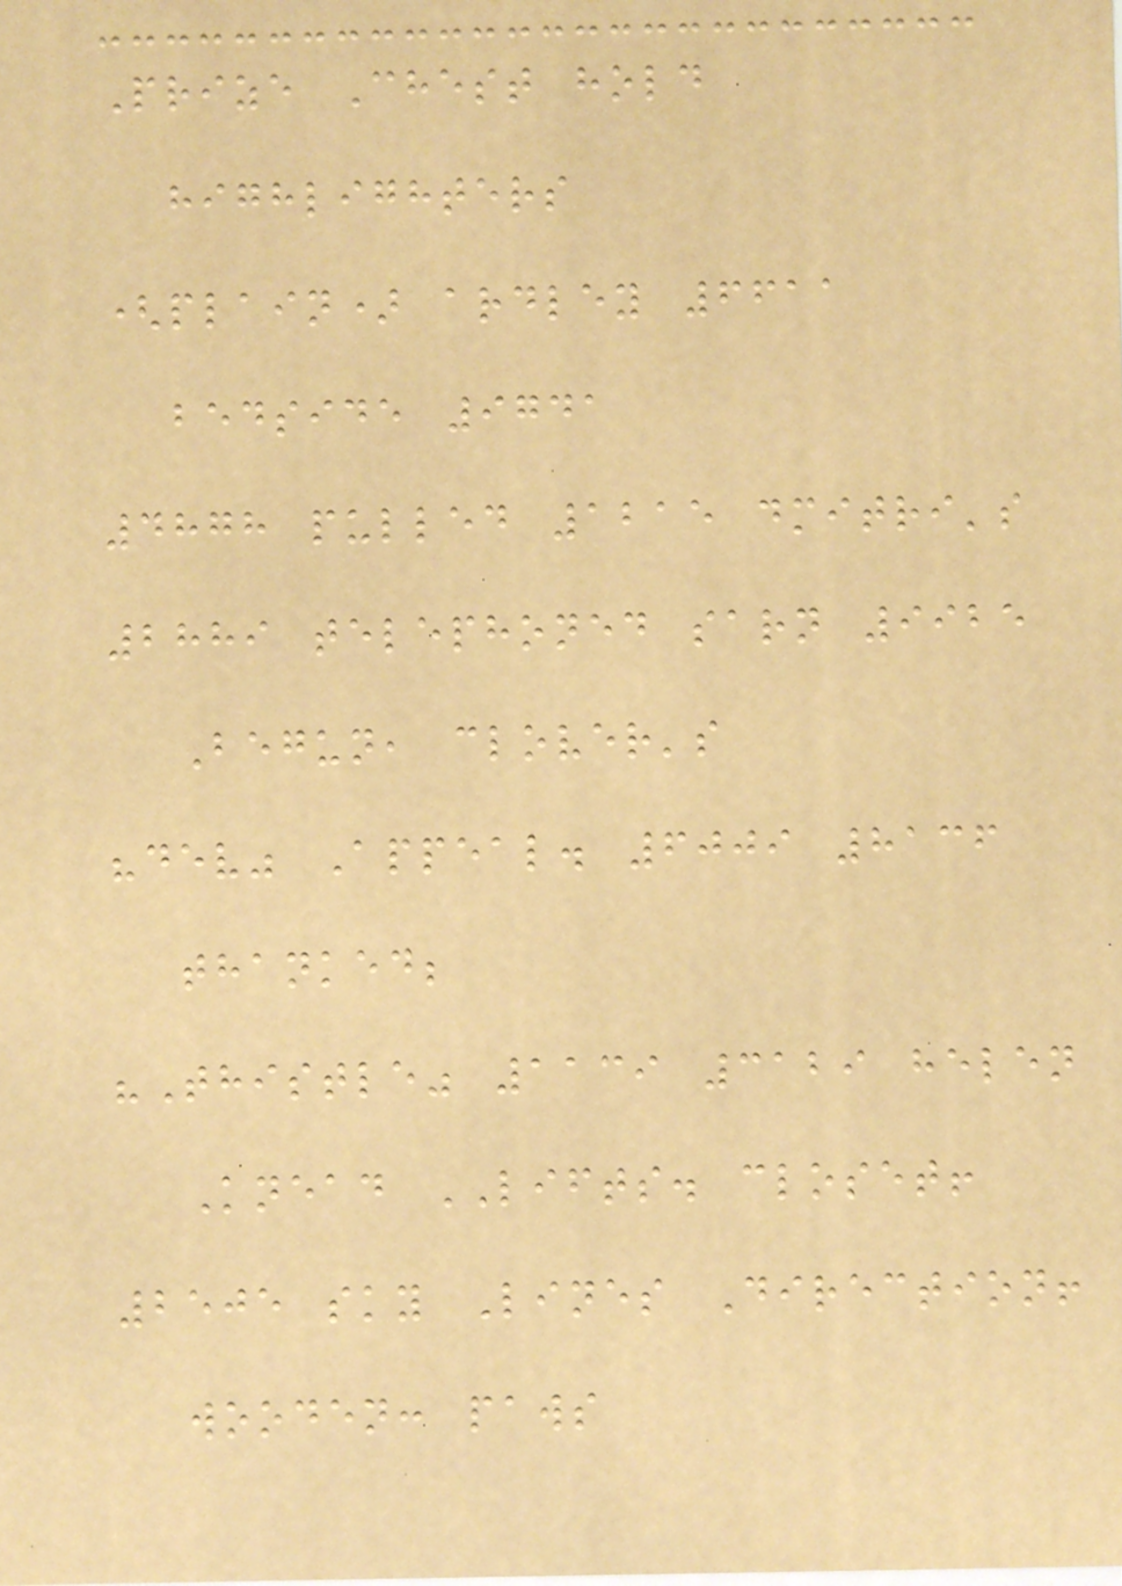Prize Chest hold
highlighters
(plain) ardley 6611
bedside 9741
4878 pulled 1215 dmitri's
2889 telephoned sarn 9925
Begun, clover's
"dev" Appeal. 6009 8136
thanked;
"Thistle" 1139 3129 helen
Knead LIFTS. closet!
2505 sky Lines Direction!
wooden: paws
